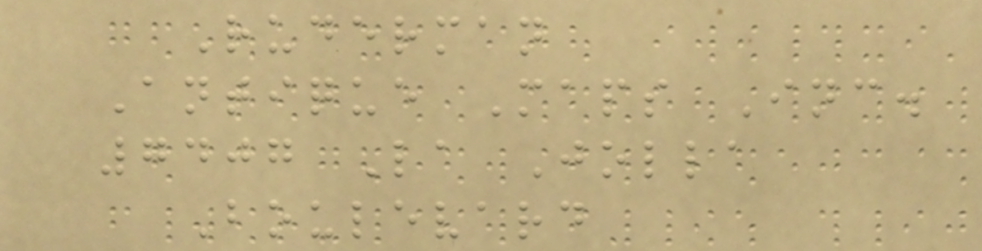Ruderman
Antique Maps Inc.
7407 La Jolla
Boulevard
